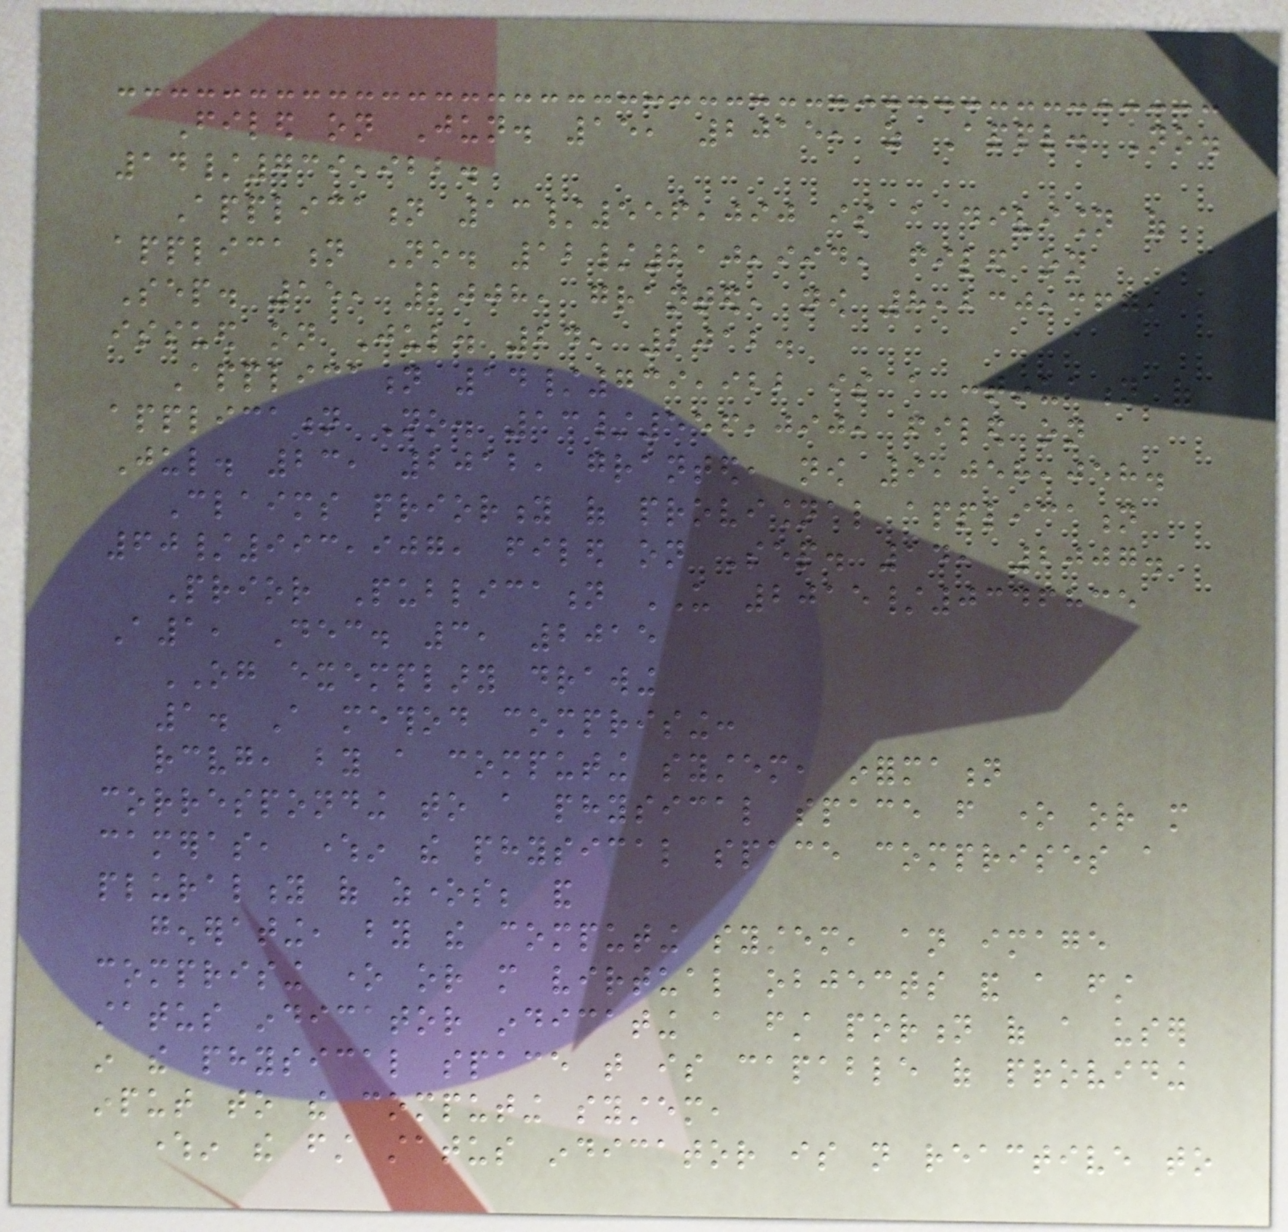Filed on Jun. 15, 2015, as Appl. No.
14/739,922.
Application 13/556,090 is a division of
application No. 12/210,994, filed on
Sep. 15, 2008, granted, now 8,230,367,
issued on Jul. 24, 2012.
Application 14/739,922 is a continuation of
application No. 13/556,090, filed on
Jul. 23, 2012, granted, now 9,058,058.
Claims priority of provisional application
60/993,907, filed on Sep. 14, 2007.
Prior Publication US 2015/0346835
A1, Dec. 3, 2015
OG exemplary drawing
1. A method comprising:
receiving, by a computing system, information
corresponding to a physical space from one or more
cameras, wherein the physical space comprises a
plurality of zones; and
generating, by the computing system, an image
comprising one or more virtual objects and a first
status indicator indicating a first portion of a user
in the physical space that is capable of providing
input to the computing system,
wherein the first status indicator is not reactive to
